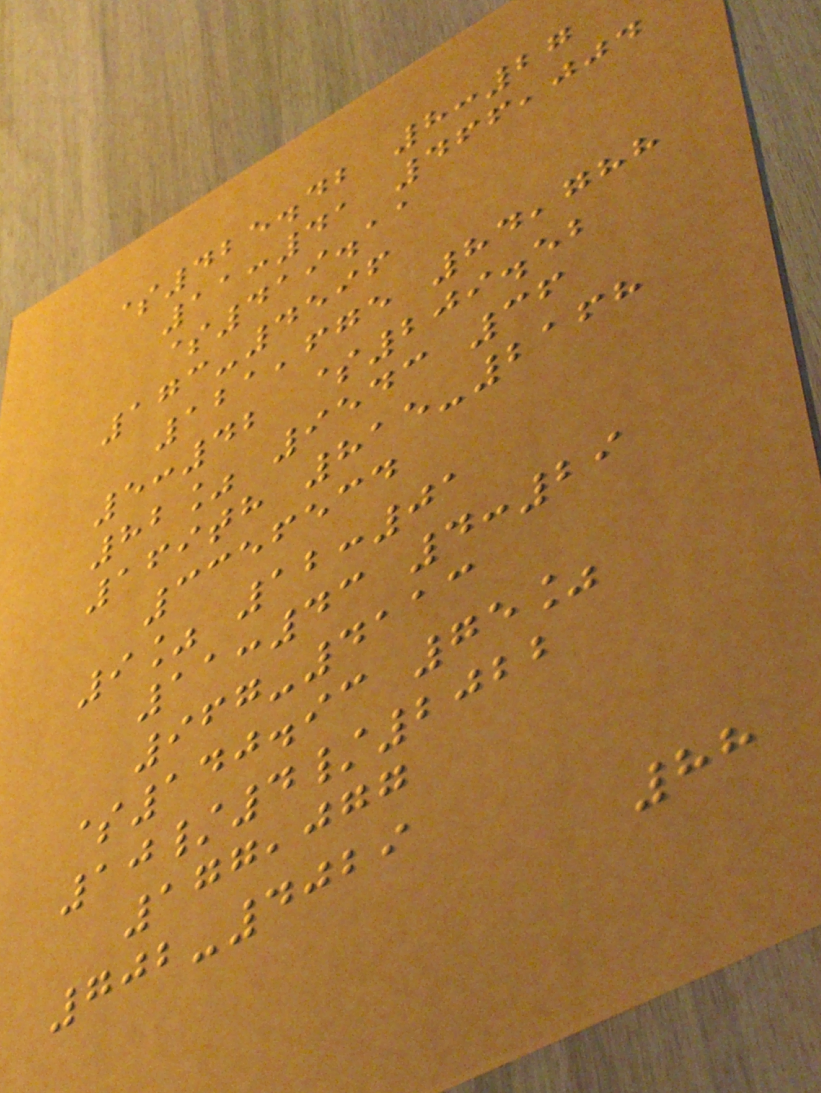$425.42 8:27
11:41 466,004
$419.11
173-4596
121,675 84,788
5:42 $209.52
82% 9543 36
169th 815-2168
3356534
9% 12:01
11:43 4:29
967-4113
$140.93 75%
10/4/2022
177,077
702-4029
88
